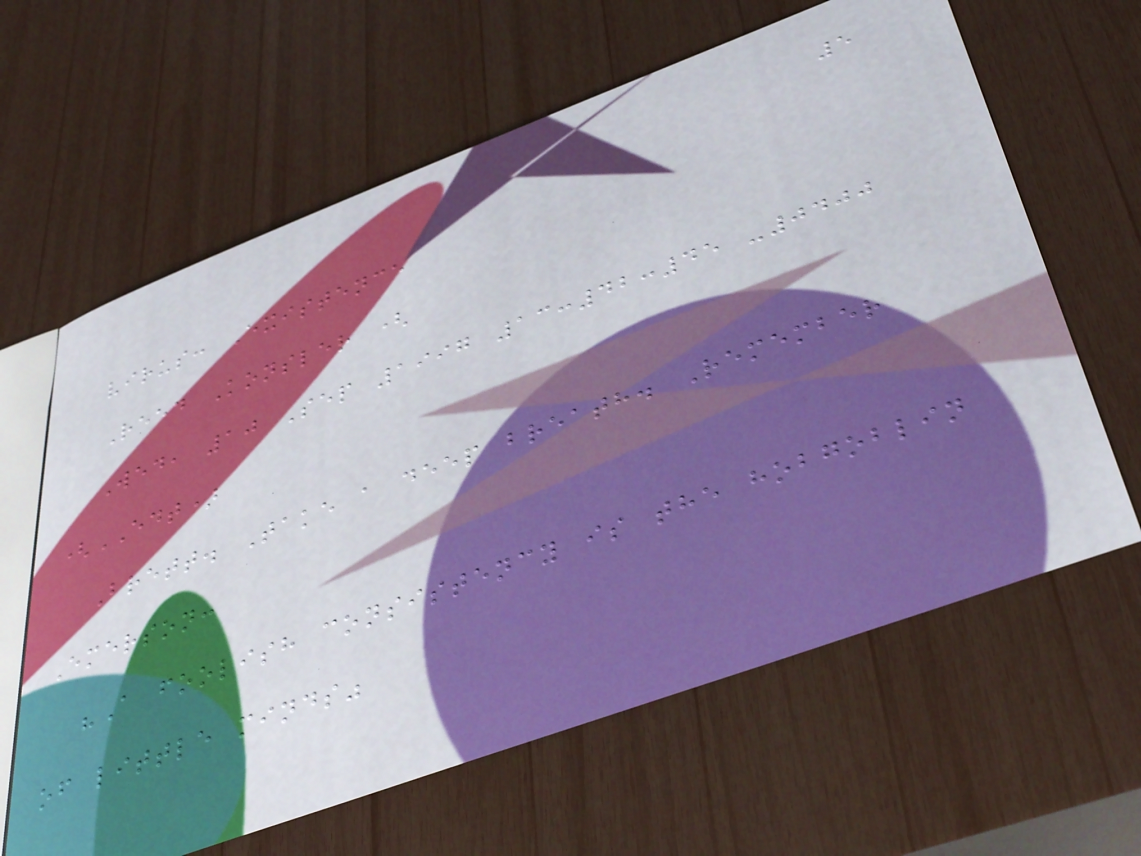5
virus: Existence
Reed Konsler (
Wed, 10 Sep 1997 13:42:45 -0400
(EDT)
Brett. Take a deep breath. Remember
Emerson:
"A foolish consistency is the hobgoblin
of little minds"
